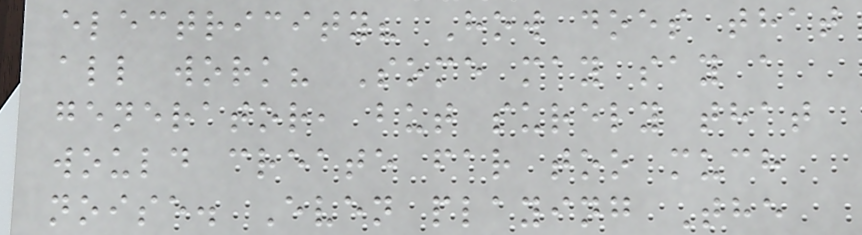electricity? How does that
all work? Some may say a
generator, but surely that
would create far too much
noise. Even playing The
